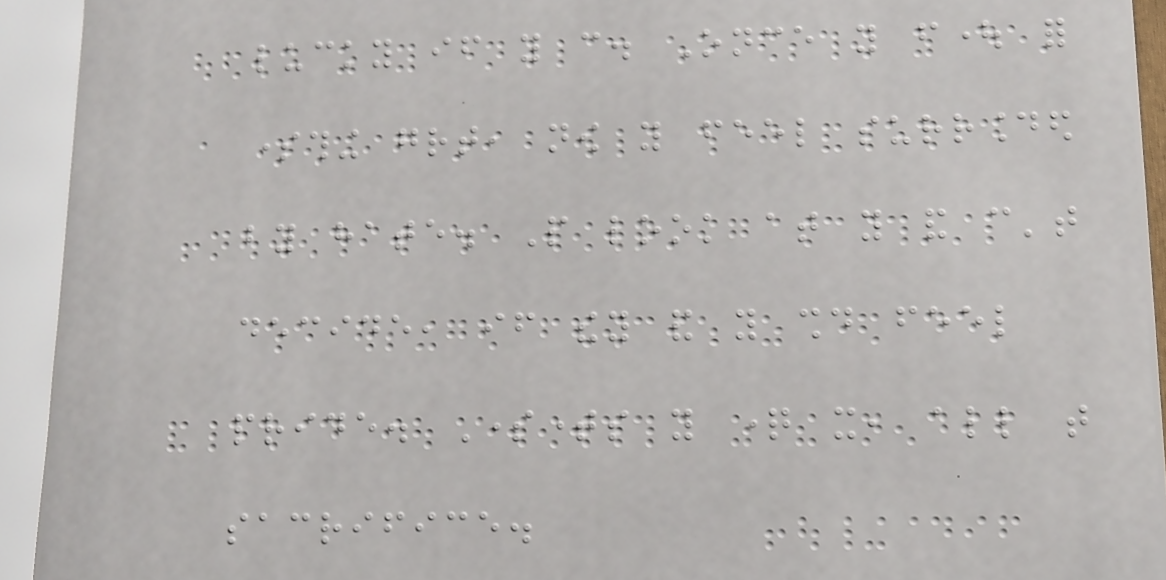lucky if you can. Once you fought for
something great, now you feel surrounded
by hate. People look at you and can't
decide, if they and you should feel
pride. Sometimes you question it, all that
sacrifice.
